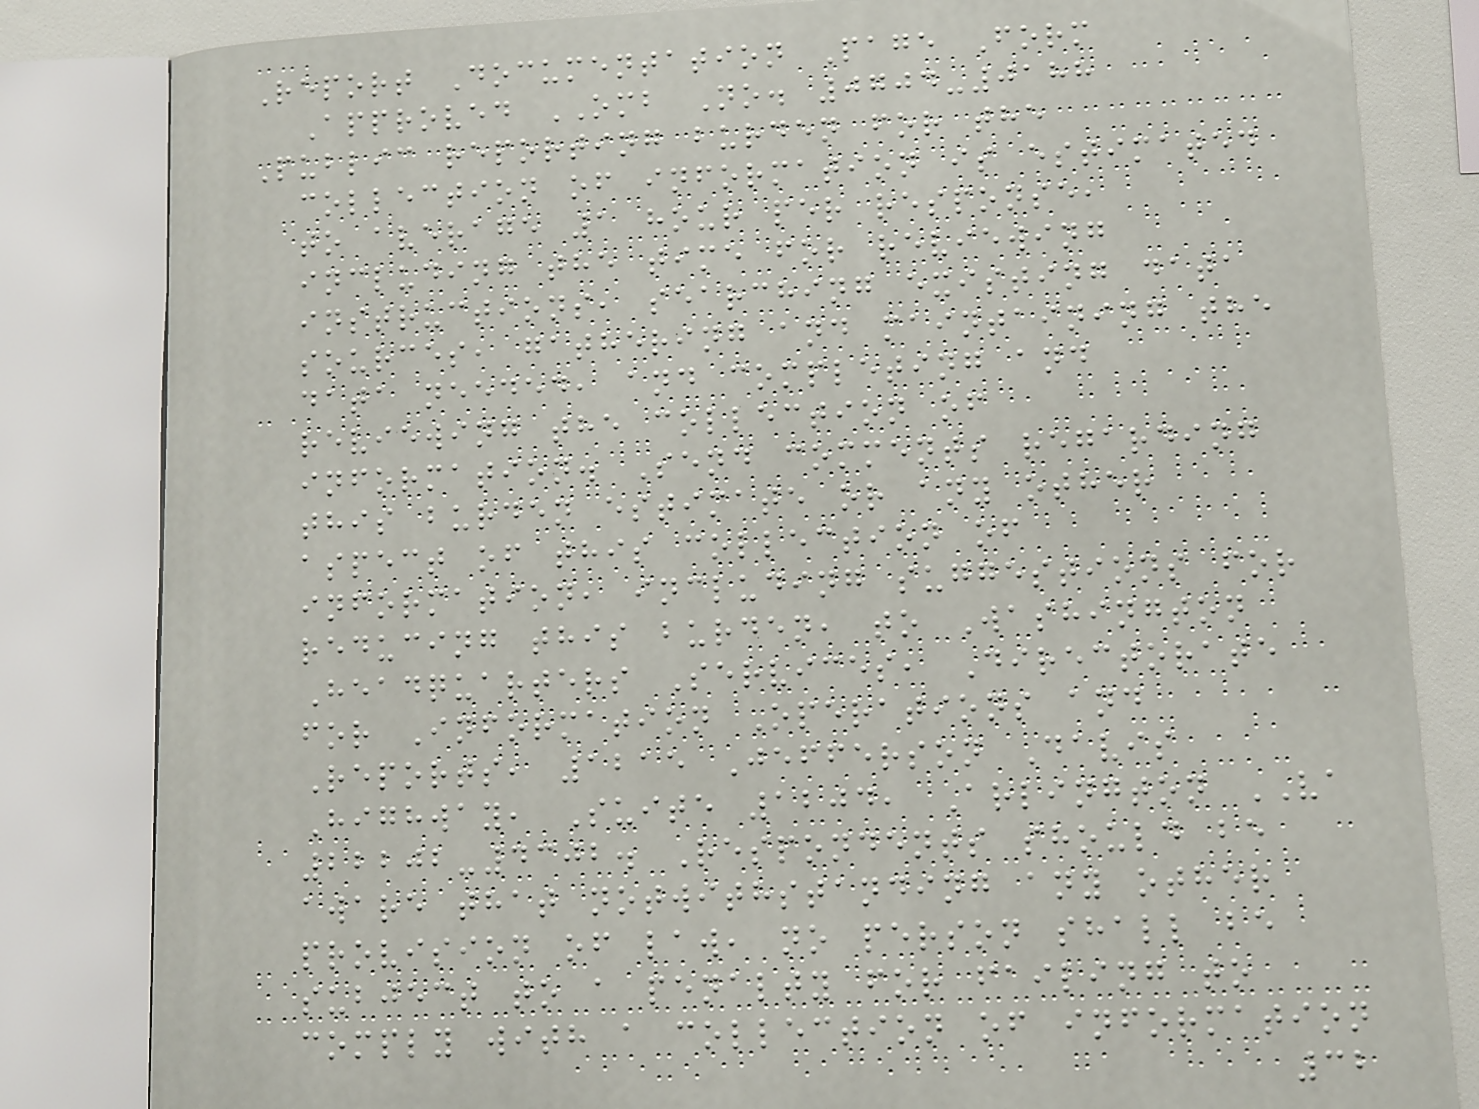Report Documentation Page Form
Approved OMB No. 0704-0188
Public reporting burden for the
collection of information is estimated
to average 1 hour per response,
including the time for reviewing
instructions, searching existing data
sources, gathering and maintaining the
data needed, and completing and
reviewing the collection of
information. Send comments regarding
this burden estimate or any other
aspect of this collection of
information, including suggestions for
reducing this burden, to Washington
Headquarters Services, Directorate
for Information Operations and
Reports, 1215 Jefferson Davis
Highway, Suite 1204, Arlington VA
22202-4302. Respondents should be
aware that notwithstanding any other
provision of law, no person shall be
subject to a penalty for failing to
comply with a collection of information
32
